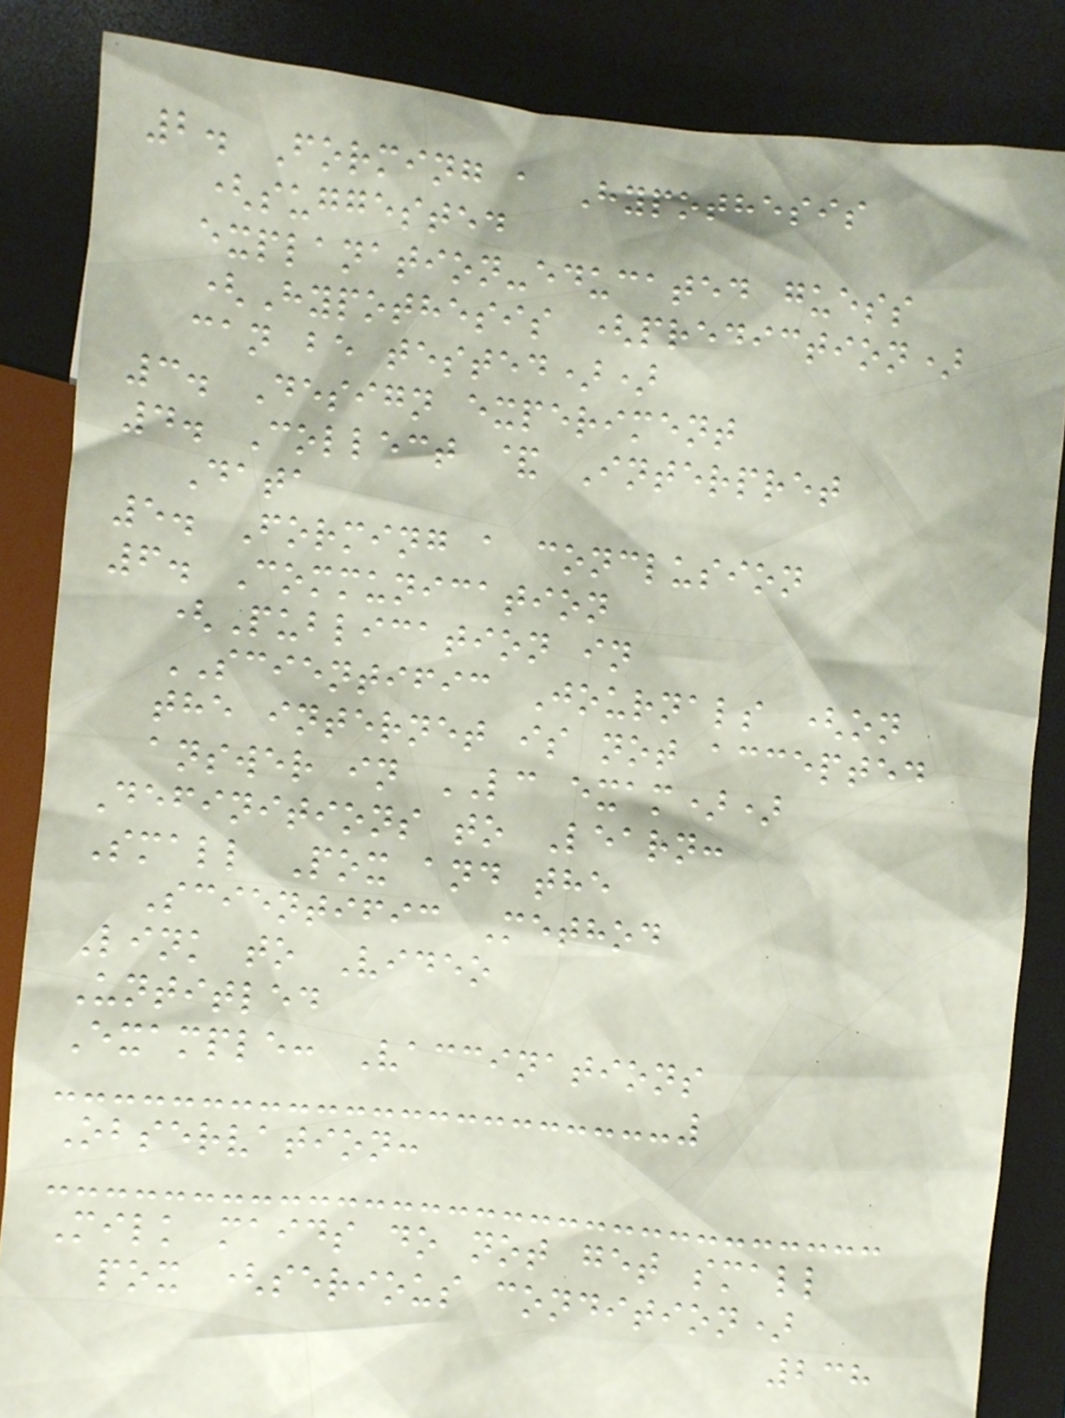2. Forming a Hypothesis
(suggested
explanation-educated guess
(Hypothesis (prediction)
can be tested))
3. Design experiment
4. Collect & Interpret
Data
5. Forming a conclusion
6. Communication
(Publication in
SCIENTIFIC Journals (on
the internet is not accepted
answer in LC exam))
Definitions to Learn:
Small Pox and the
Scientific Method
Link to Video
Untitled
Example: Vaccinations
Observation:
Milk maids do not get small
pox (serious condition)
238
